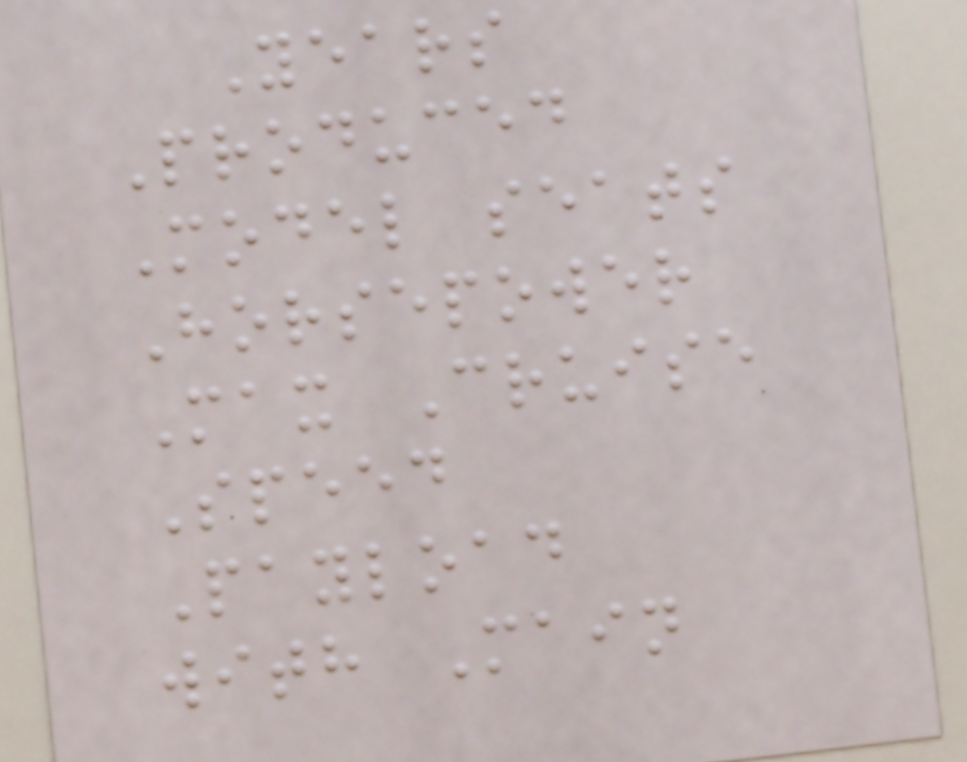Years
Produced
Model seats
Horsepower
Max Cruise
Speed
Payload
with Main
